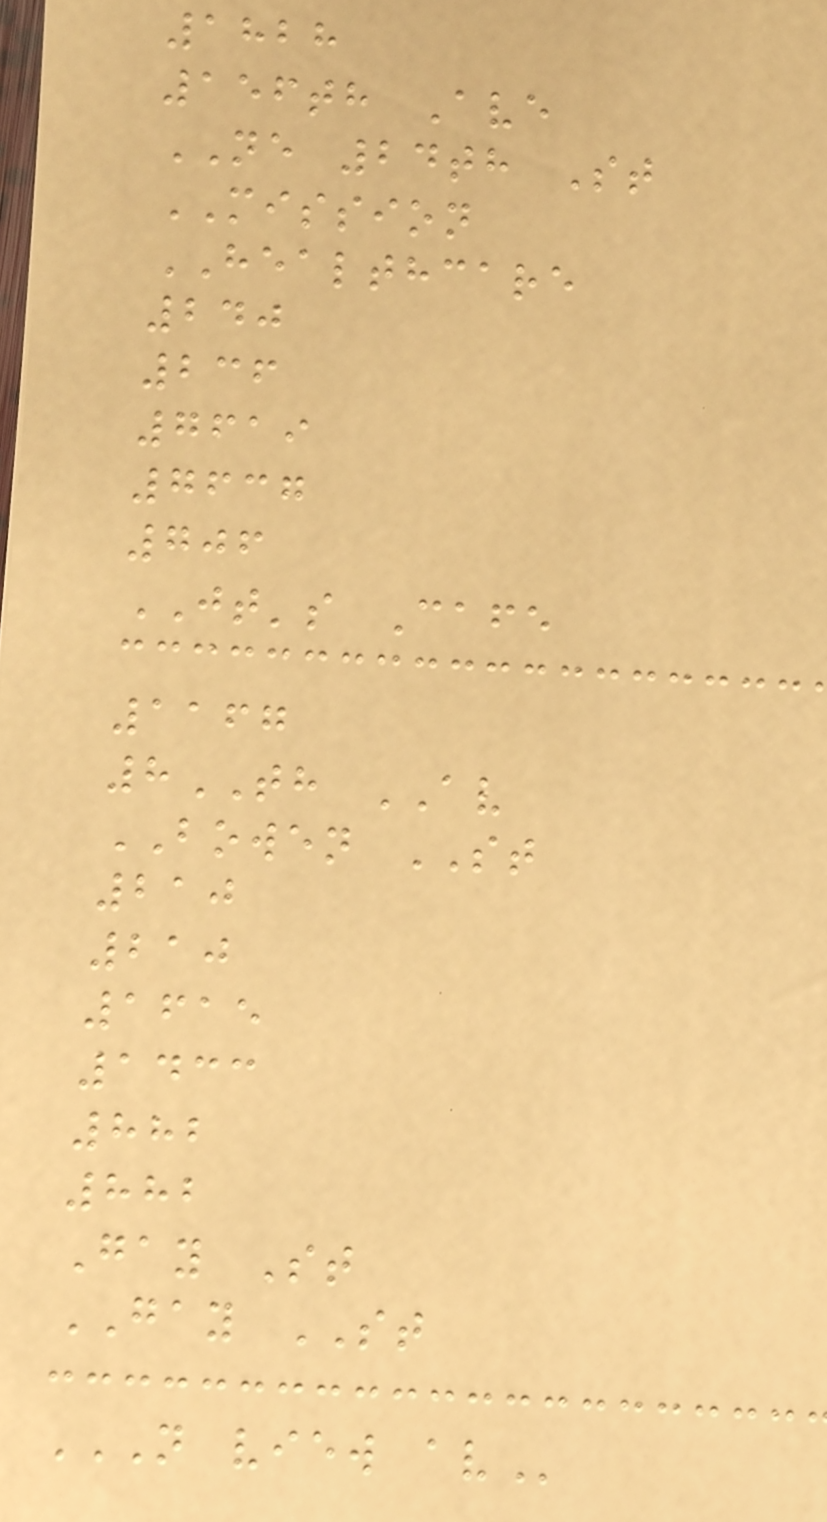1828
156th Ave
NE 24th St
MISSION
HEALTHCARE
240
236
7619
7637
706
JT's Cafe
1167
8TH AV
BOWEN ST
210
210
1615
1433
882
882
Gay St
GAY ST
N VIEW AV
